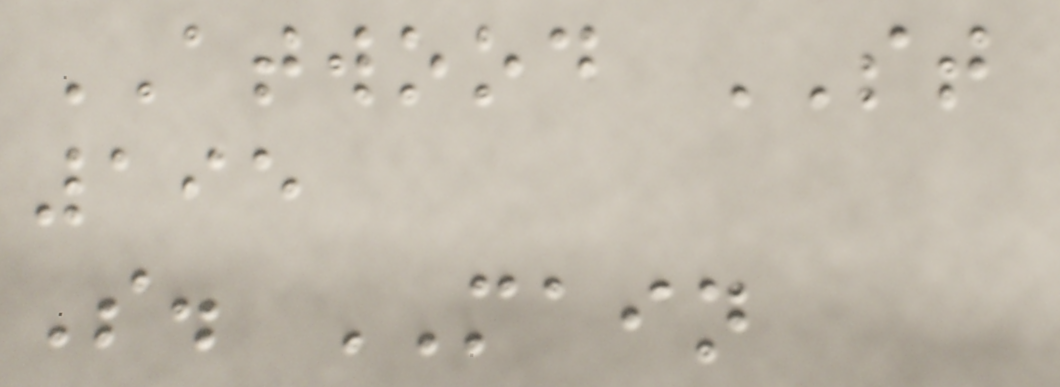ATWOOD ST
195
S. MAIN
